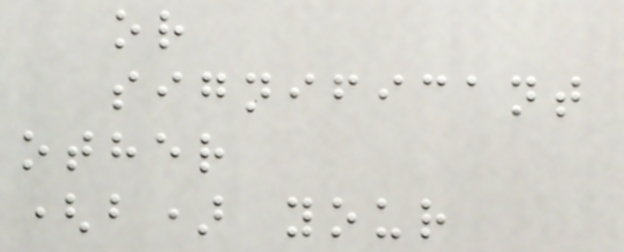or
significant
other
(b) your
